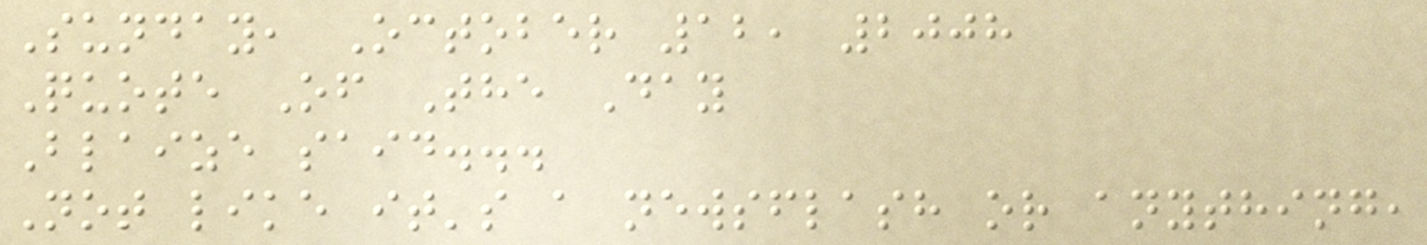Sunday, October 12, 2008
Quote Of The Day
Blaize said...
Not like it's a newsflash or anything,
